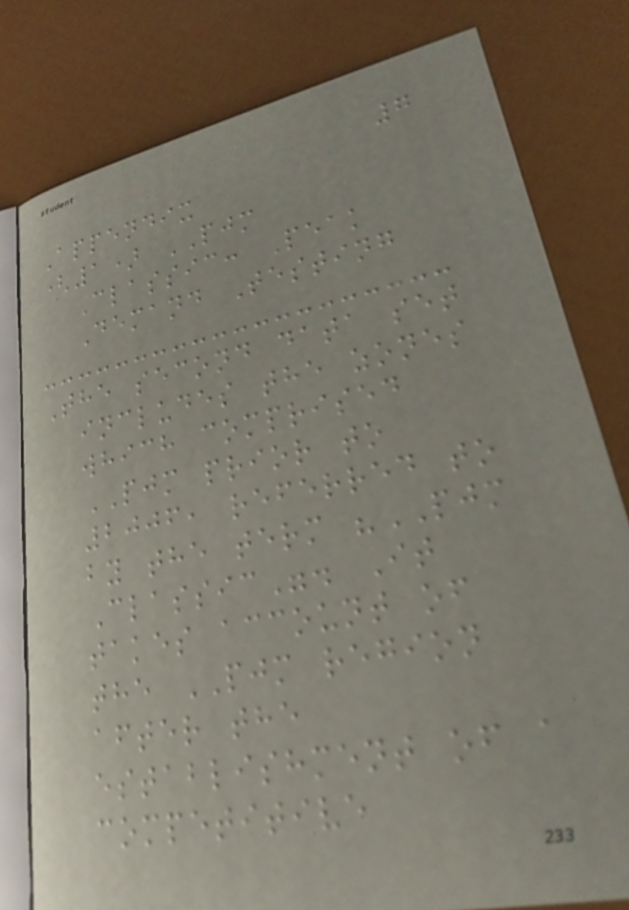7
Appendix
(1) PJM
Classic: Peak
Demand Testing
The second data set
includes the zones
which comprised
PJM prior to
2006, referred to
by the term "PJM
Classic". It
takes account of
the PJM region
after the
establishment of a
competitive
